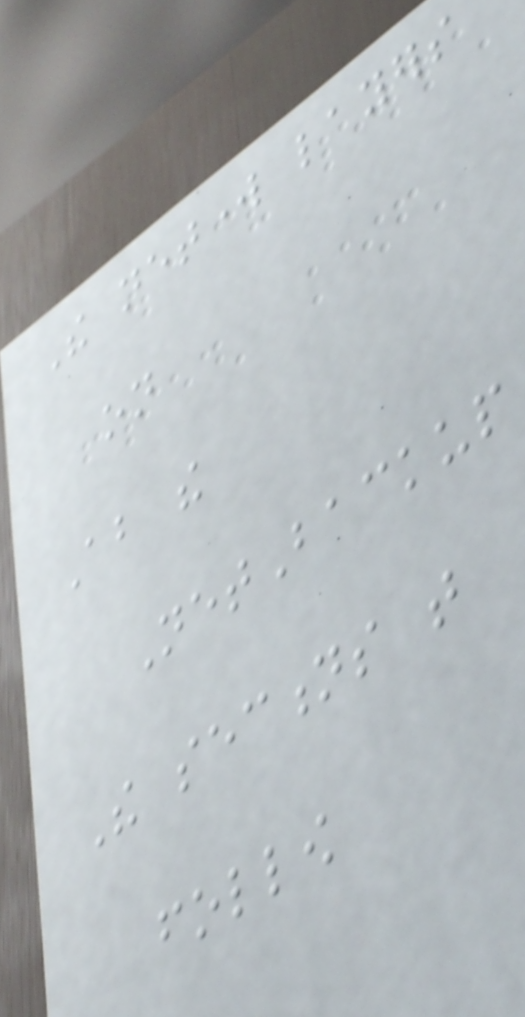The network layers
on
About the
NetBackup
The sections that
follow
